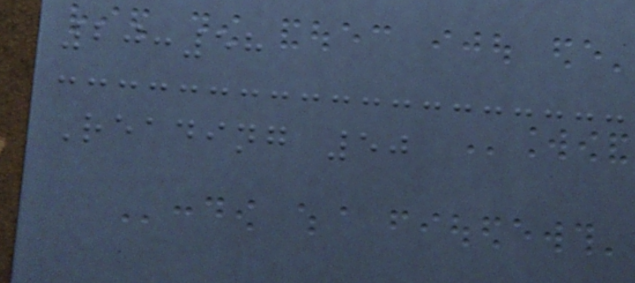20:58
Reading 50
